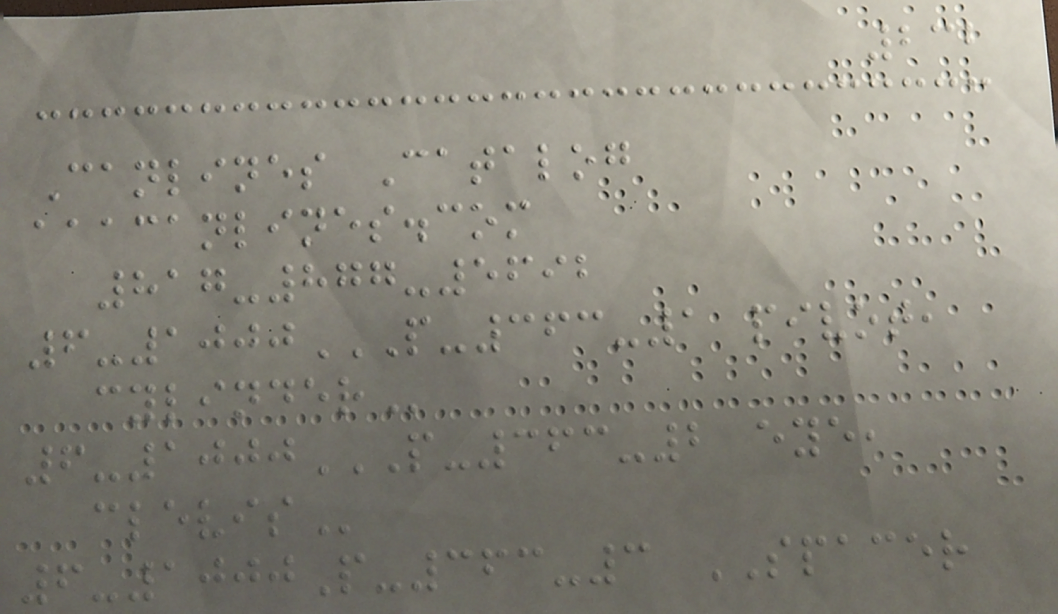232
Canlines Catalog
aaacanlines.com
817-877-5692
6-1000P-363-1 PIVOT,
CYLINDER
6-1000P-363-2 EYE,
CLEVIS
6-1000P-363-3 SPACER
